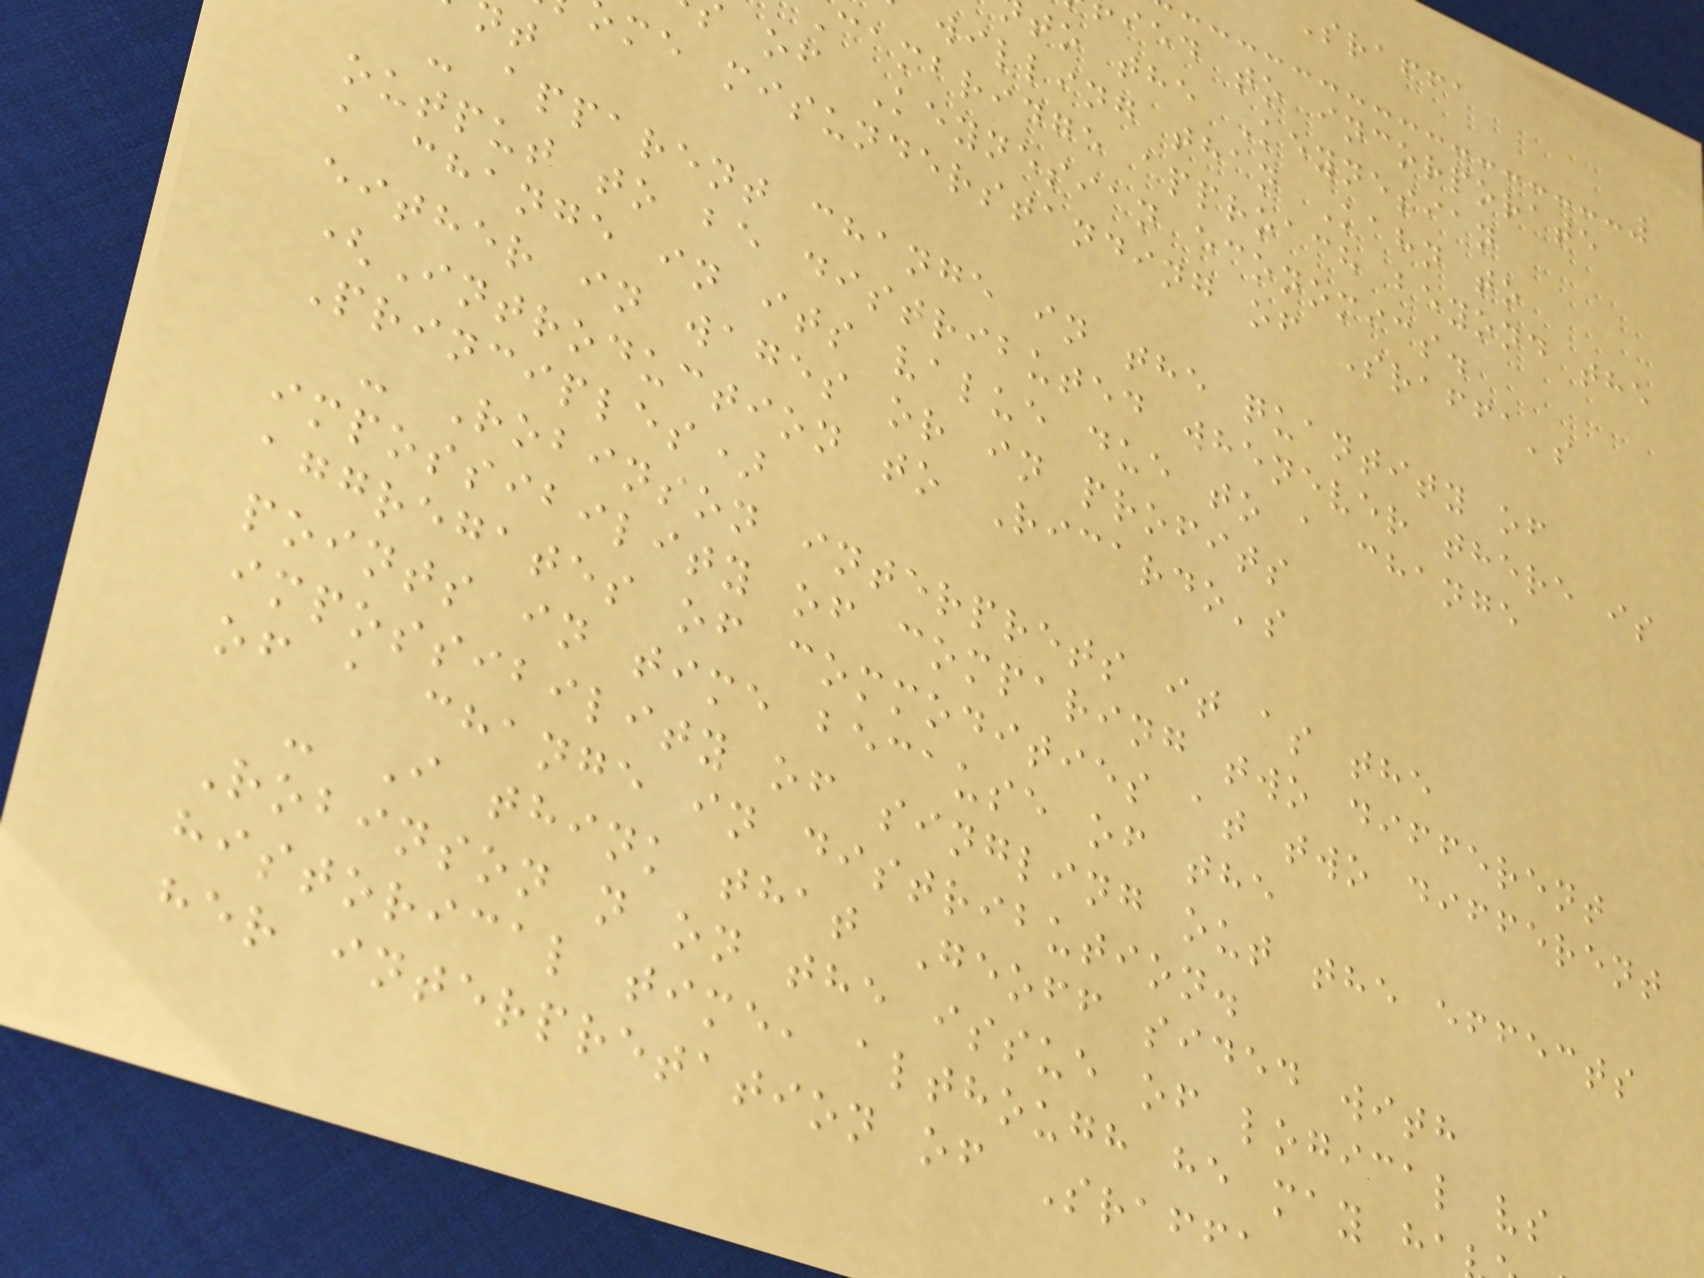ied to incorporate
to the Keynesian
willing than Kahn to
cambridge approach beyond the
of Keynesian economics.
me misunderstanding of Sraffa's
- apparent change in the quantity of
output to be distributed whenever there is
a change in its value due to a change
either in wages or in profits
(Introduction to Ricardo's
Principles)
- Robinson interprets it as the
impossibility of comparing two different
aggregates of commodities at two different
points in time because of the
impossibility of singling out the effects
of a change in distribution.
- I think that Geoff sided with
Robinson n on the issue of logical vs
historical time, although he may ha
her interpretation of Sraffa
